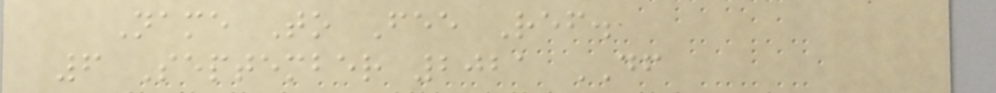Name To Fee Ref.
6 September 2021 DF
